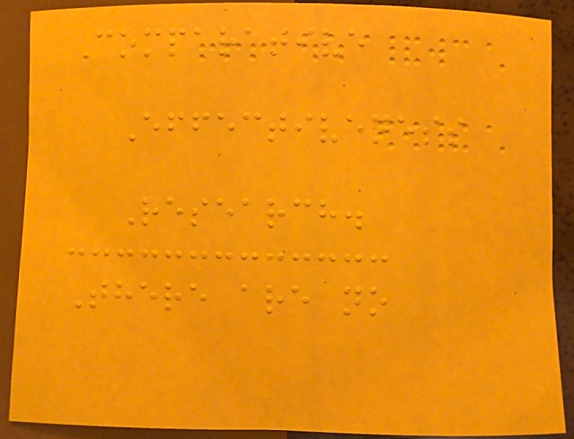Comparative
Effectiveness
Research.
There are no
